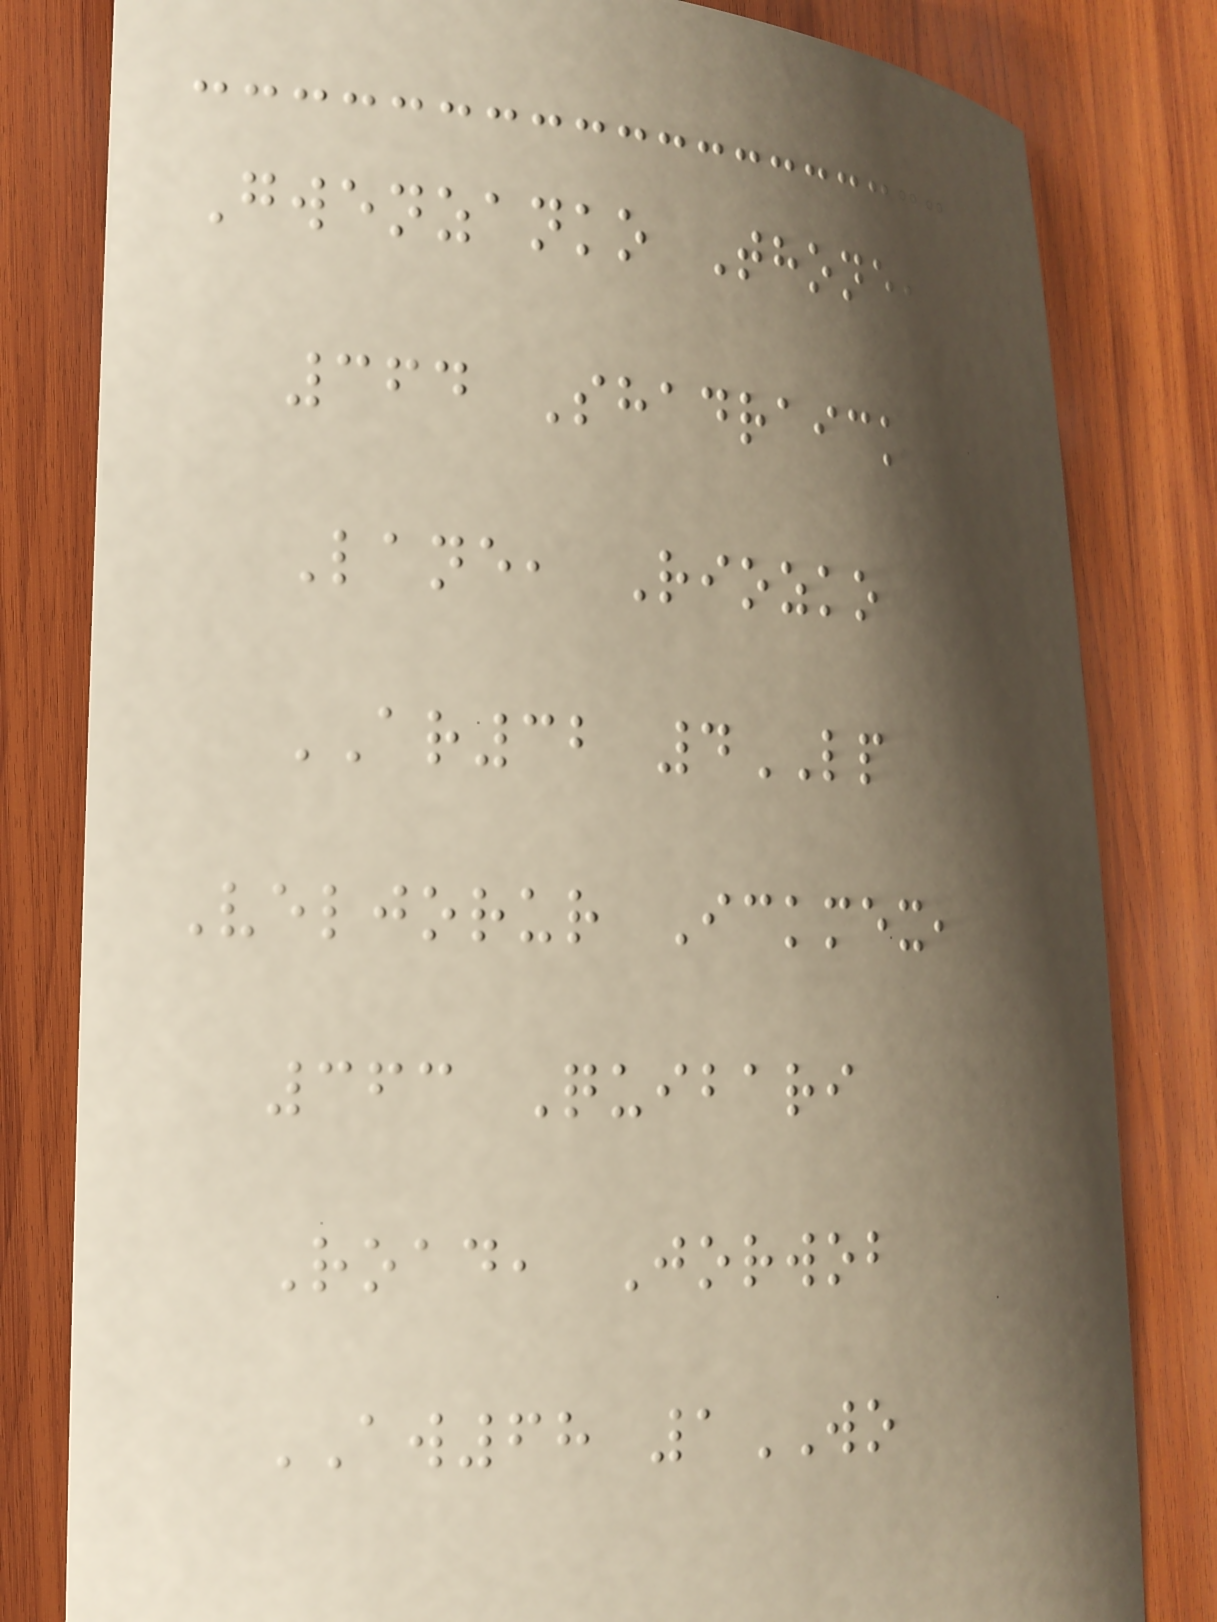Gwenzanko Thone,
364 Shadraick
Lane, Riozko
AR32 4LP
Veljorur Ickmex,
363 Quibari
Road, Jorwob
AW68 1WO
